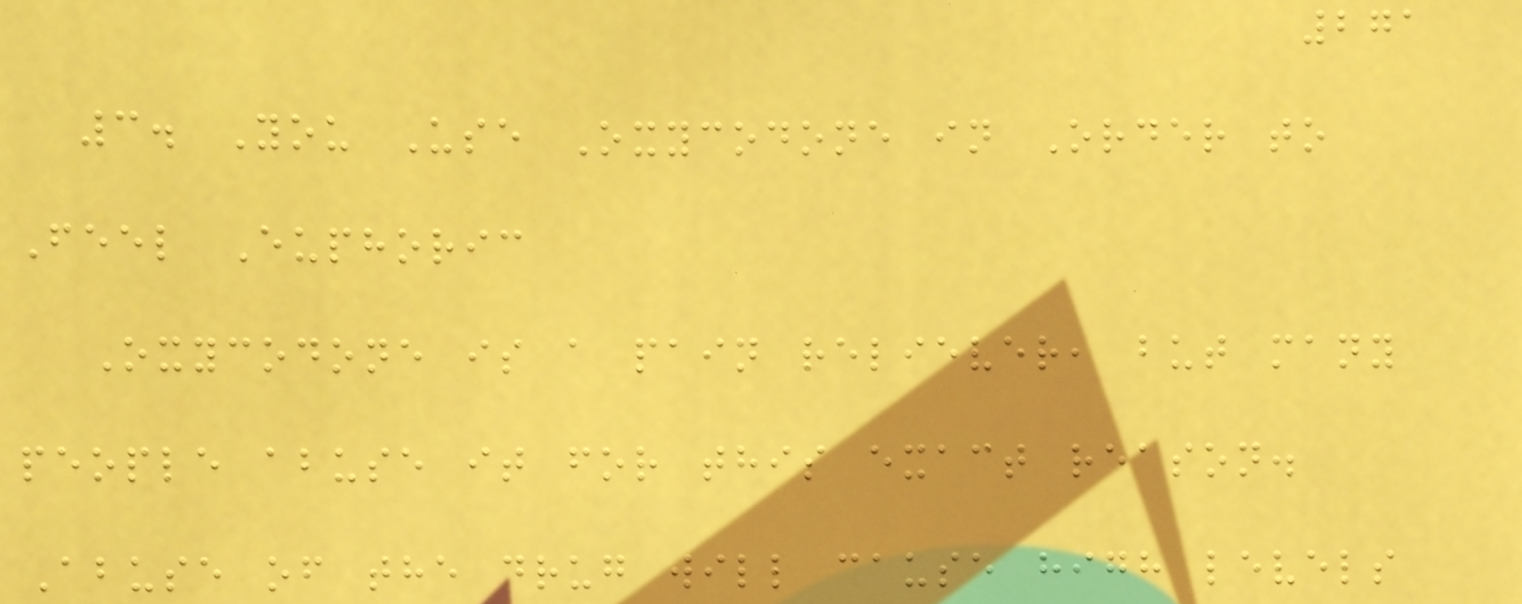271
3. You Use Oxycodone in Order to
Feel Euphoric
Oxycodone is a pain reliever, but many
people abuse it for this exact reason.
Abuse of the drug will cause high levels
